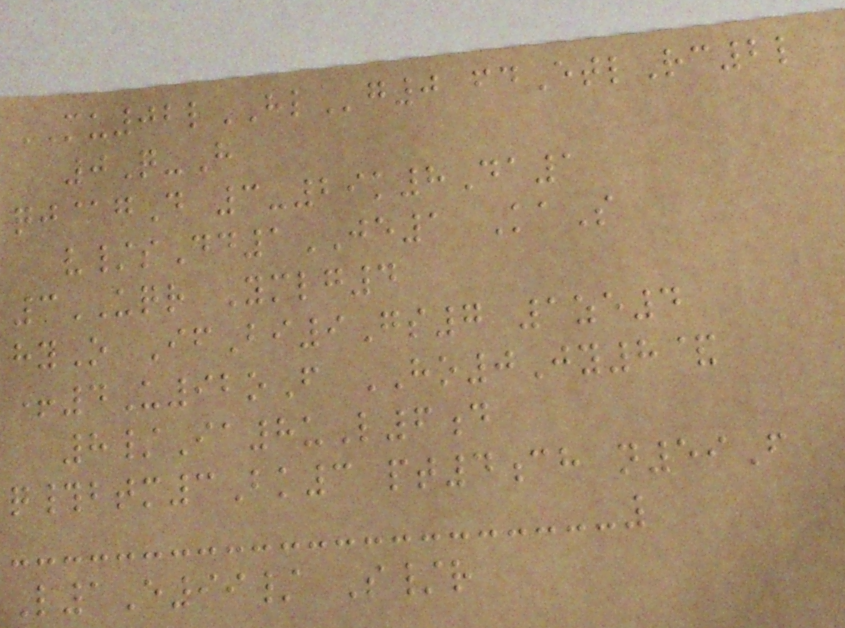MU02lHLg0 fdEtlRc2l
0Q-H
qj@gD 3-29k8Da1
v/sDd1JE1 KaS
3UQR Ymlg4
hyO IfBi9Gs7 1ze4
+4U92oF HO0Jy8&
8/Ia8uL6d
q#btm3Bk3 pt4ch n59F
L1E99/ S/r
